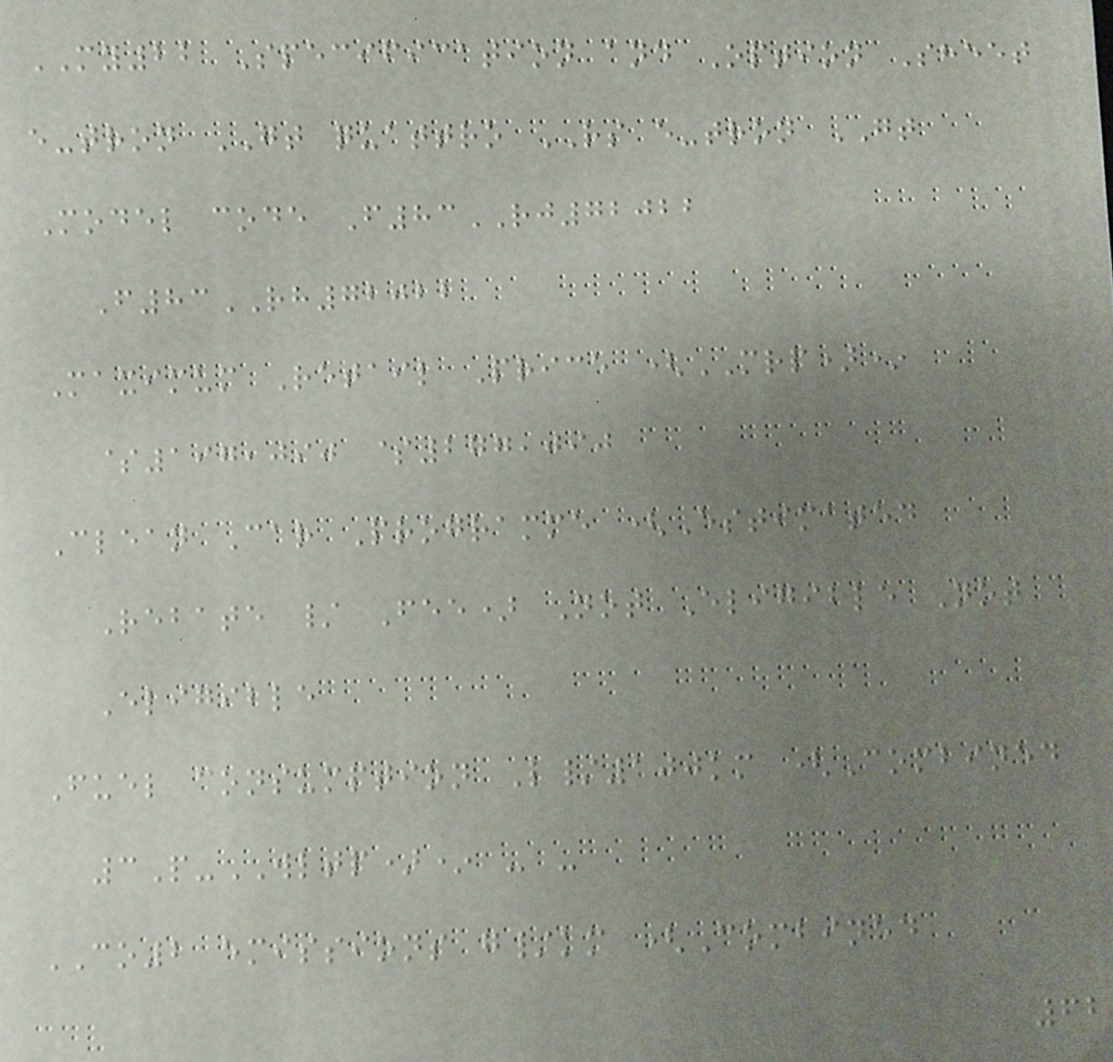MY22 Specification and Option Sheet
e-tron GT quattro RS e-tron GT
Model code F83RJ72022
F83RH72022
Maximum Retail Price (MRP)*
$197,090 $277,090
Clean Car Programme (Estimated
Rebate / Fee) Not Eligible Not
Eligible
Fuel consumption L/100km (Combined
3P-WLTP)* - -
CO2 emissions g/km (Combined
62
